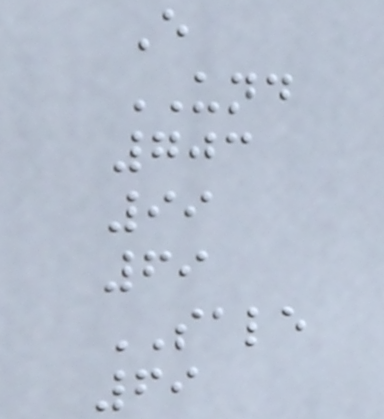E
UND
703
99
69
SALE
69
